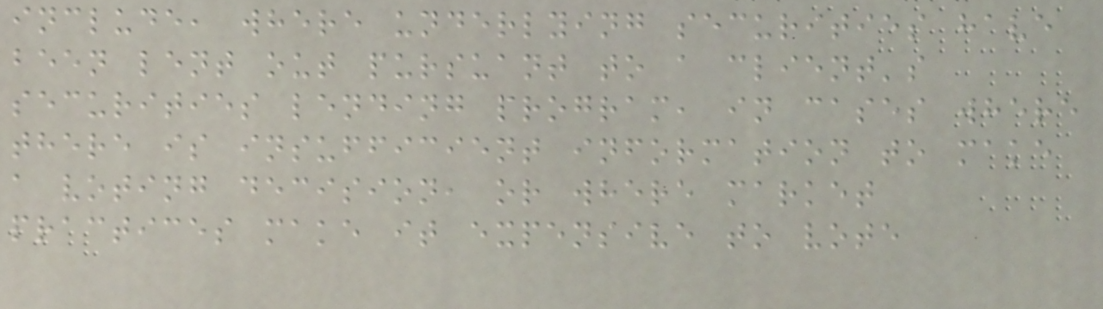include, where underlying securities have
been lent out pursuant to a client's
securities lending program, in cases where
there is insufficient information to make
a voting decision, or where market
practices make it expensive to vote
